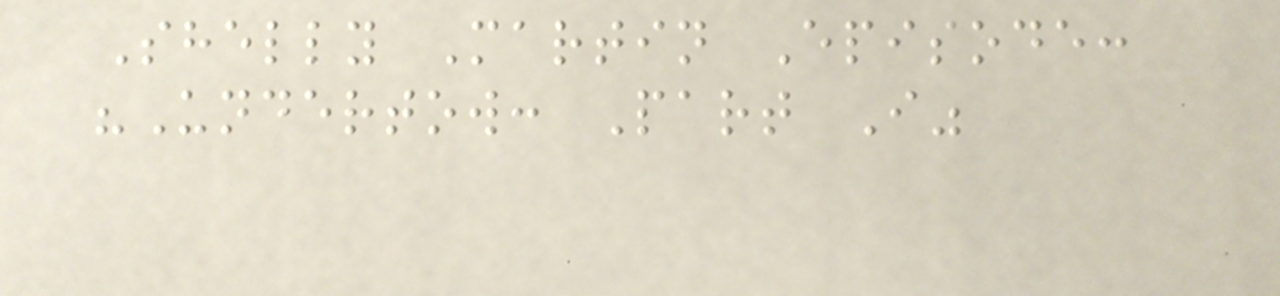Shelly Martin Episode:
"Undertow: Part I"
